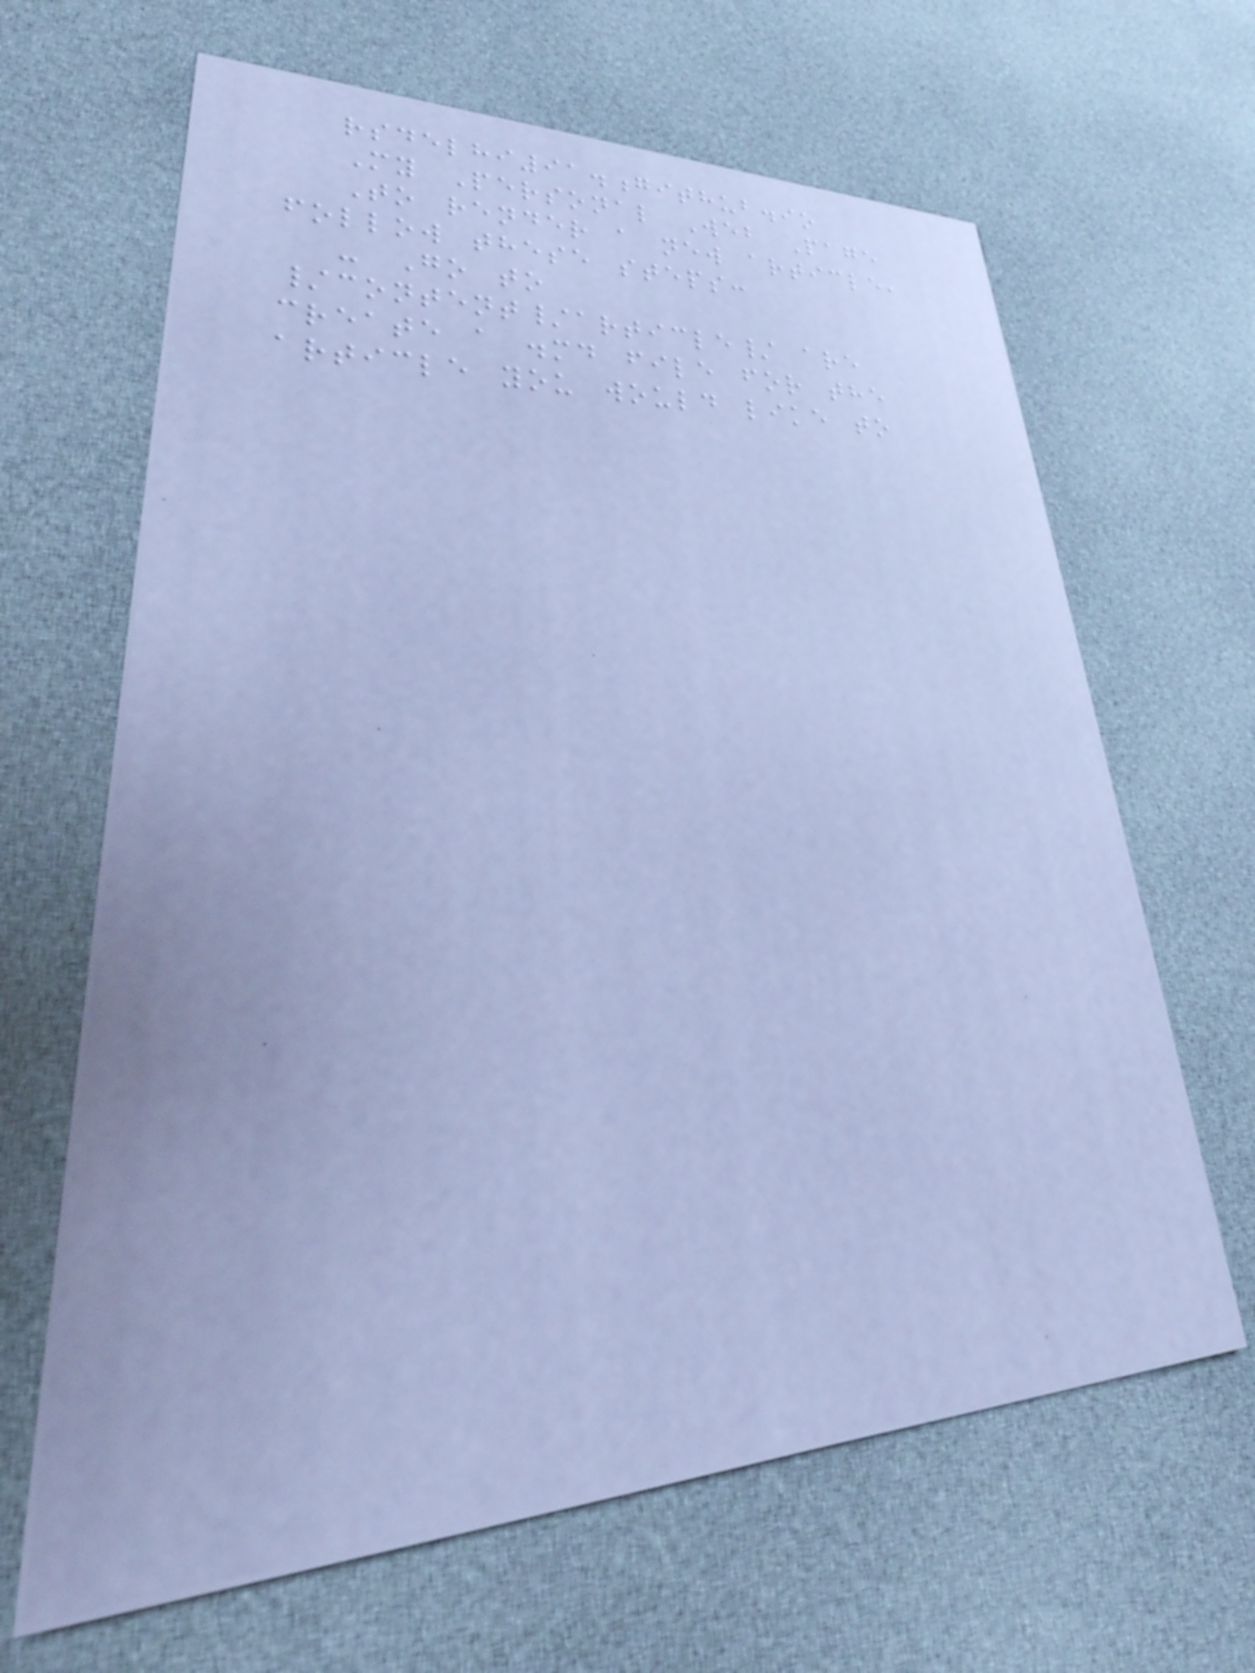rsdelhi91.github.io
My Personal Web Page
To render a new article,
follow these steps:
- Go to
/content/article/ are
create a .md file for the
article you would like to
